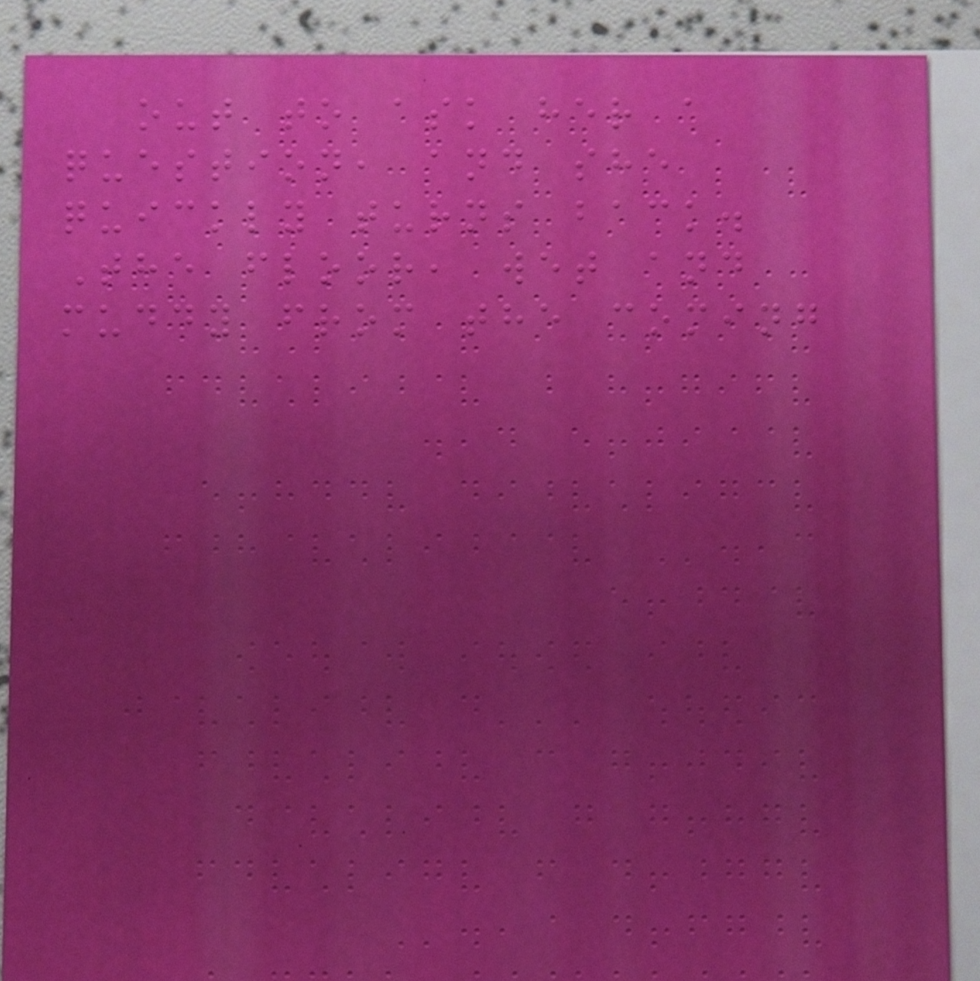out to ask her a
question, and she
quickly turns back.
The floor, wet and
muddy from the coming
